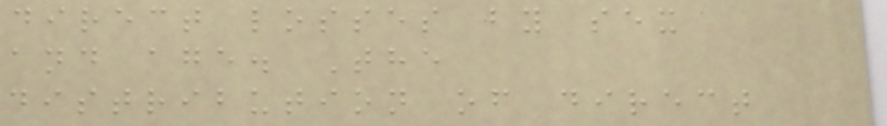direct losses by sex
and age. The
distribution of direct
